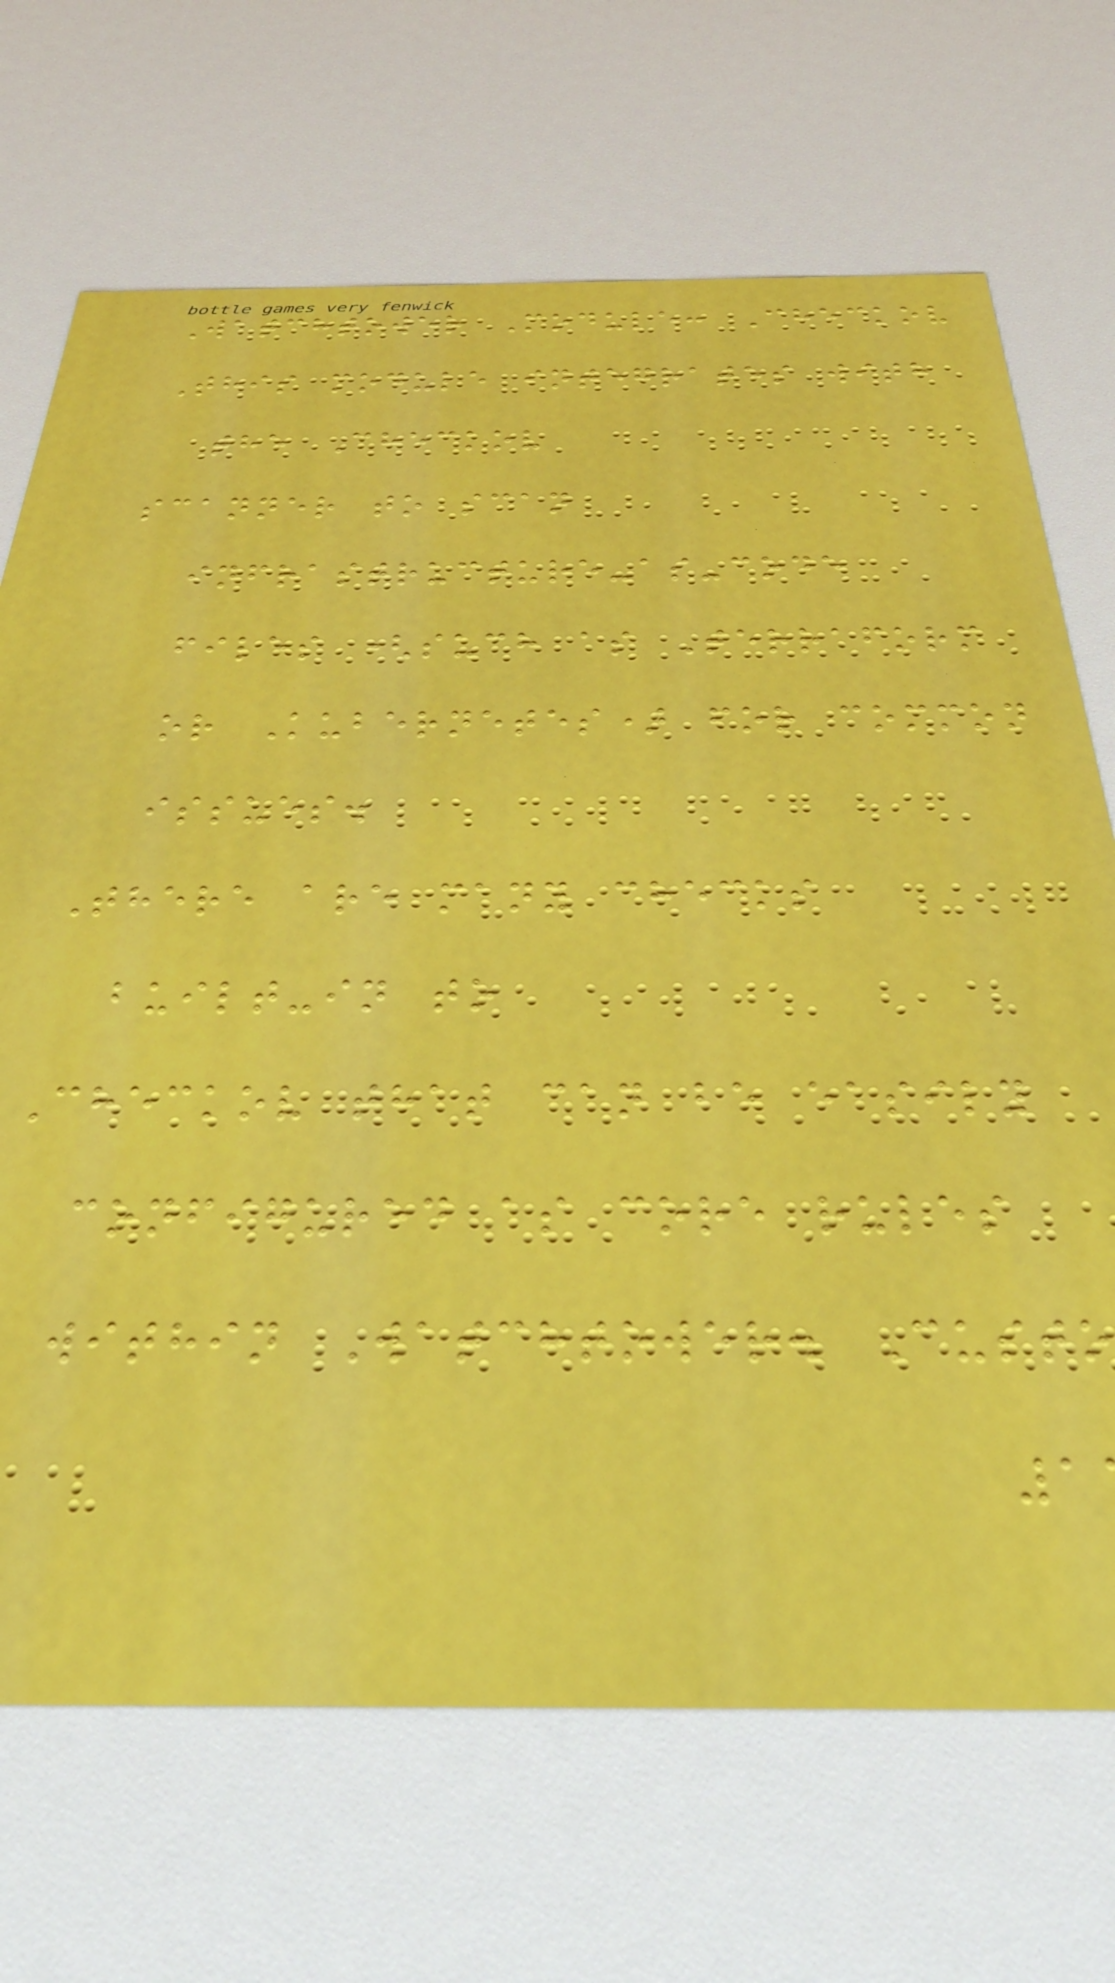Watchtower Module: Checkov
This module integrates with
the Checkov
scanner to scan
infrastructure-as-code
files (such as Terraform
or Kubernetes) for common
issues.
There are many checks
built-in to
Checkov that can be easily
configured as core rules
within Watchtower. Custo
